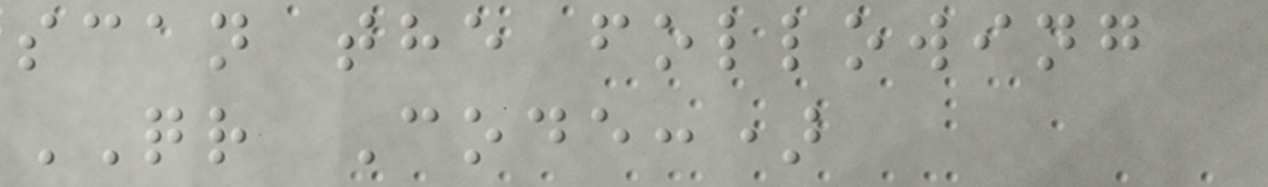scan the following
QR Code:)
